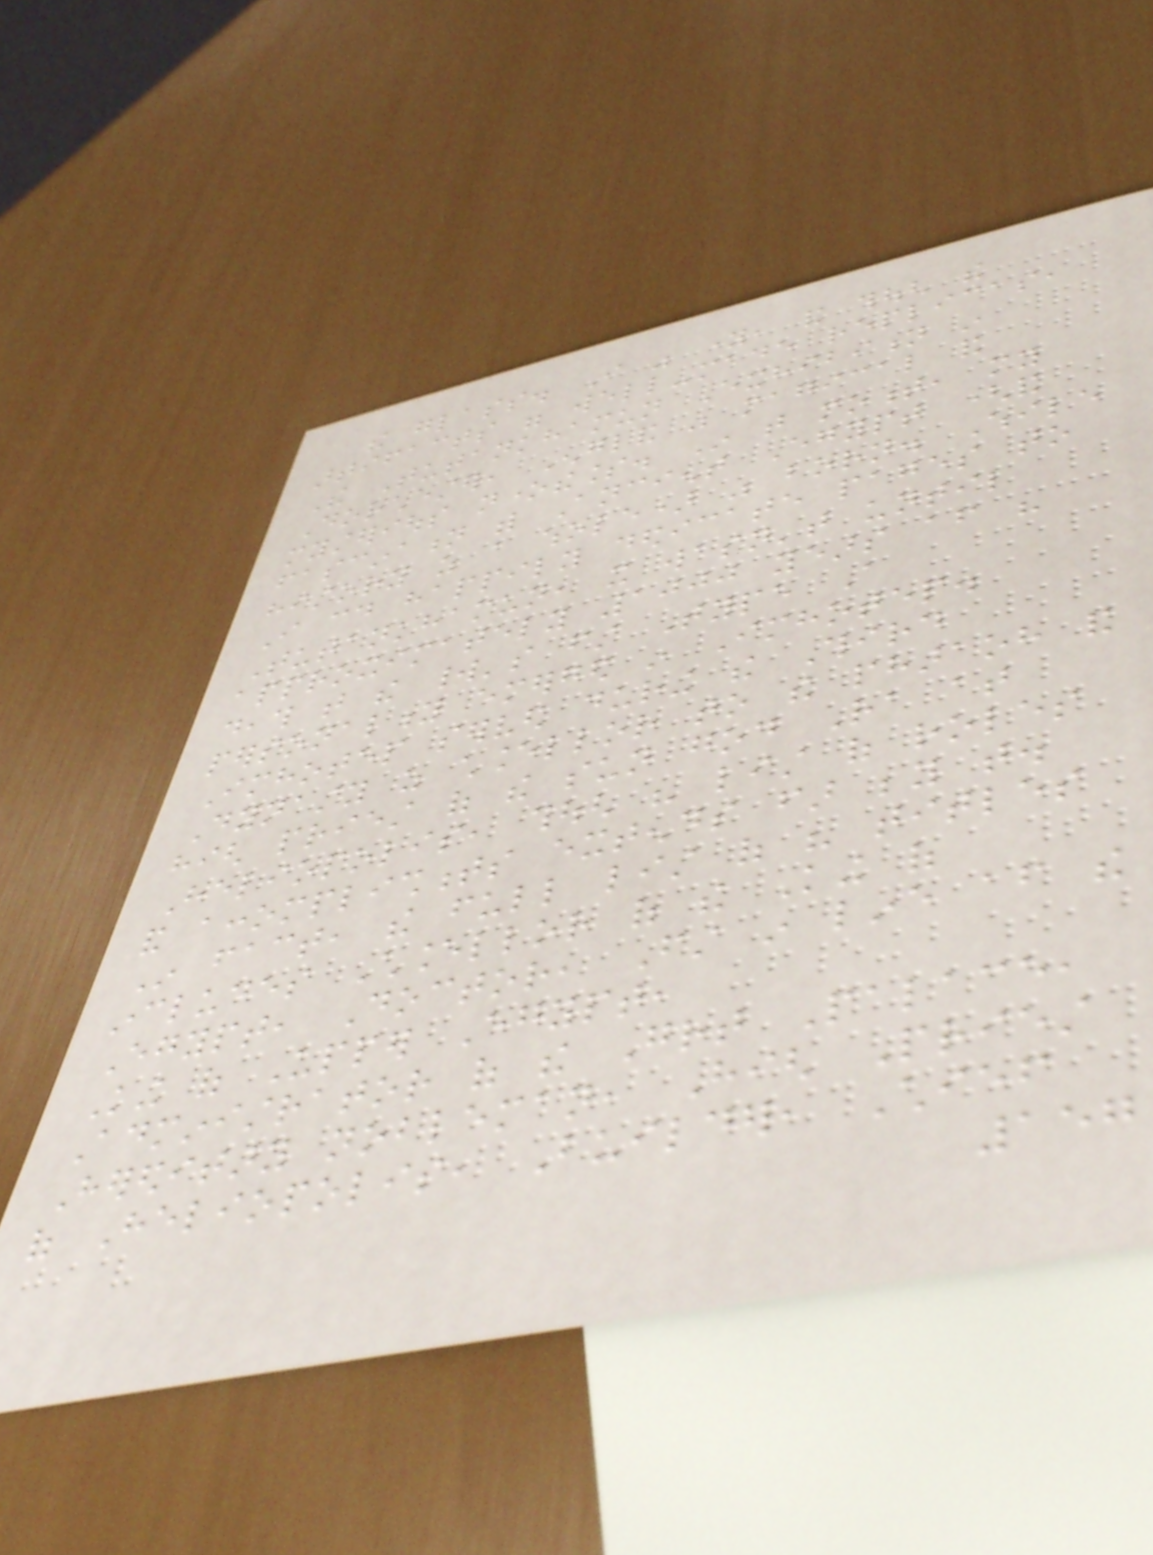the glass. I was young, and though the
artifacts were well-made replicas,
The Tutankhamun Exhibition in
Dorchester, England was magical and
mysterious nonetheless. In that moment, my
fascination with Ancient Egypt (and
history as a whole) was born. While
I could happily dedicate pages to
Tutankhamun, it wasn't until
approximately 1000 years after his
death that the world's first Type A
personality emerged in Imhotep.
Imhotep served during the Third
Dynasty as chancellor to the pharaoh and
high priest of the sun god Ra at
Heliopolis, though his list of roles
and accomplishments extends far beyond that.
In fact, the full list of his titles
includes Chancellor of the King of
Egypt, Doctor, First in line after the
King of Upper Egypt,
Administrator of the Great Palace,
Hereditary nobleman, High Priest
of Heliopolis, Builder, Chief
157
